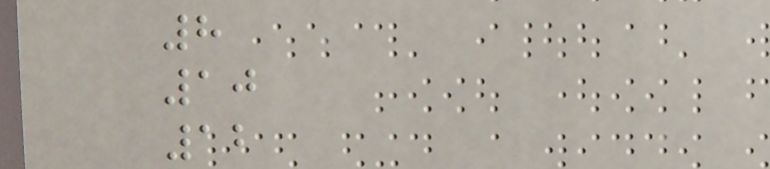8
10
12
